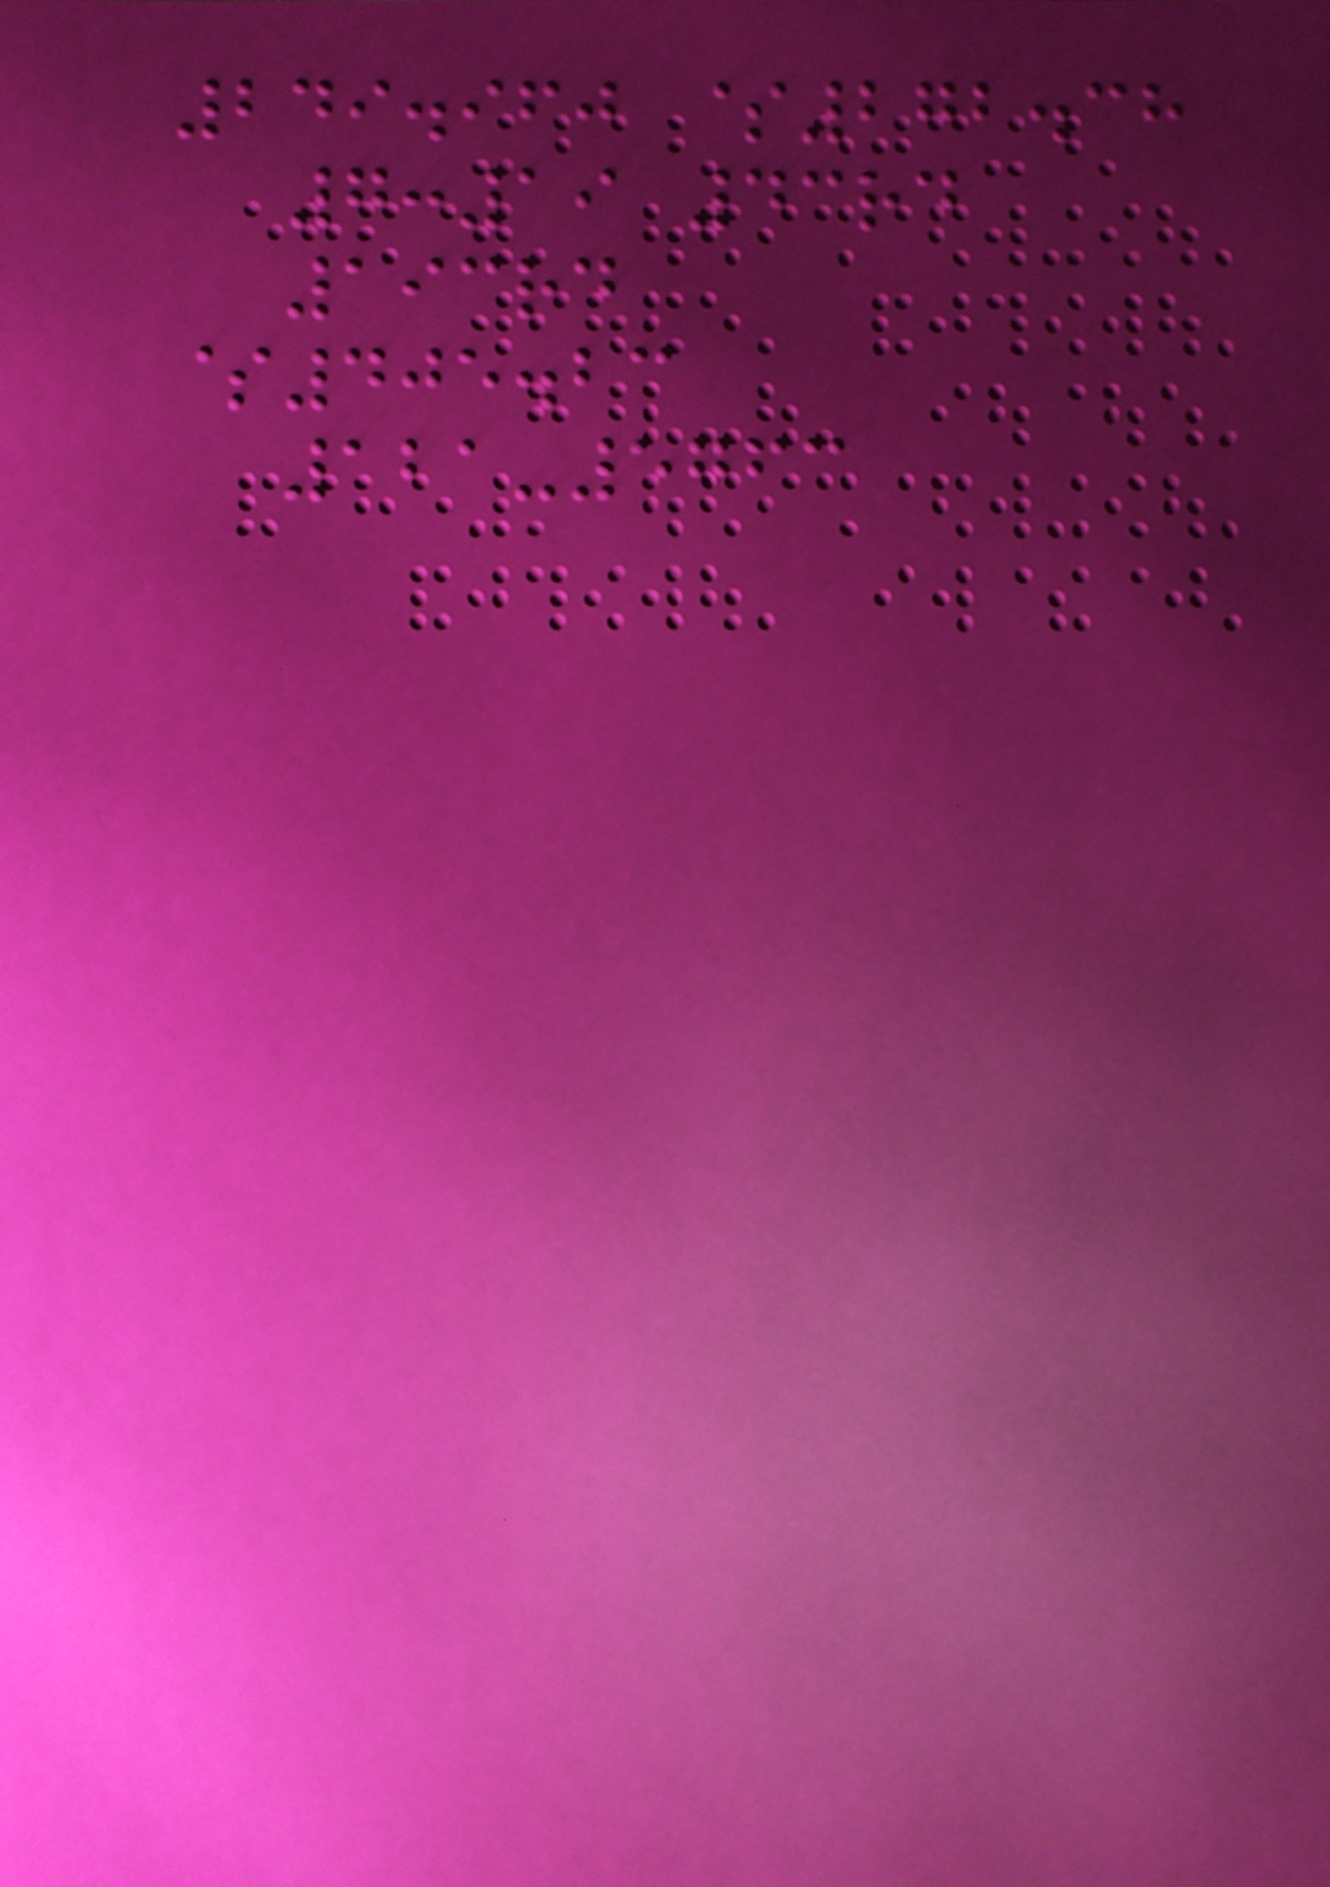249.960 $272.38
7:19 43rd
193rd
$405.23
121-5763
